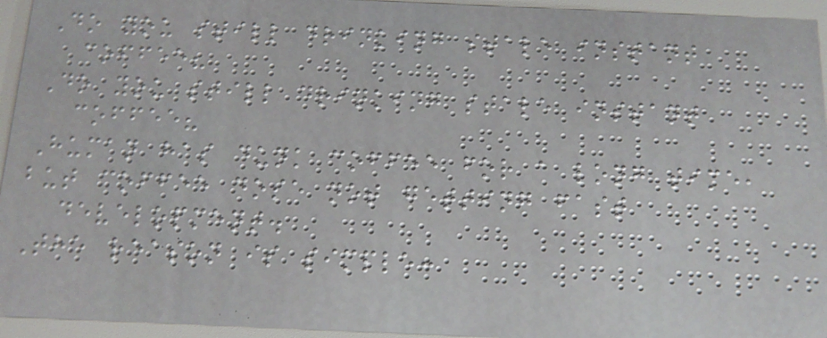Do you still drinking stale instant
coffee?
Do you still drinking stale instant
coffee?
Human has dunk coffee for a long time,
but coffee dose not getting fast
development.
The reason is simple:
